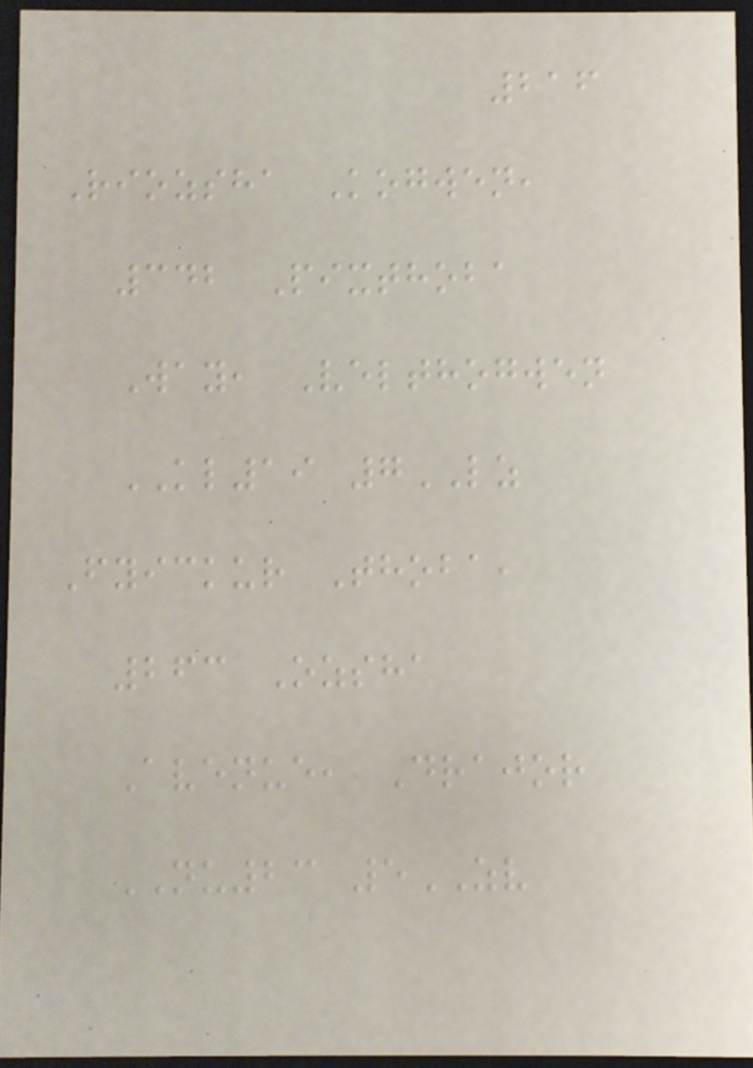216
Riozsha Kogwen,
342 Pixthoba
Way, Velthogwen
KL19 7LZ
Fyickur Thoba,
263 Ozsha
Avenue, Drajor
NU23 5ZV
